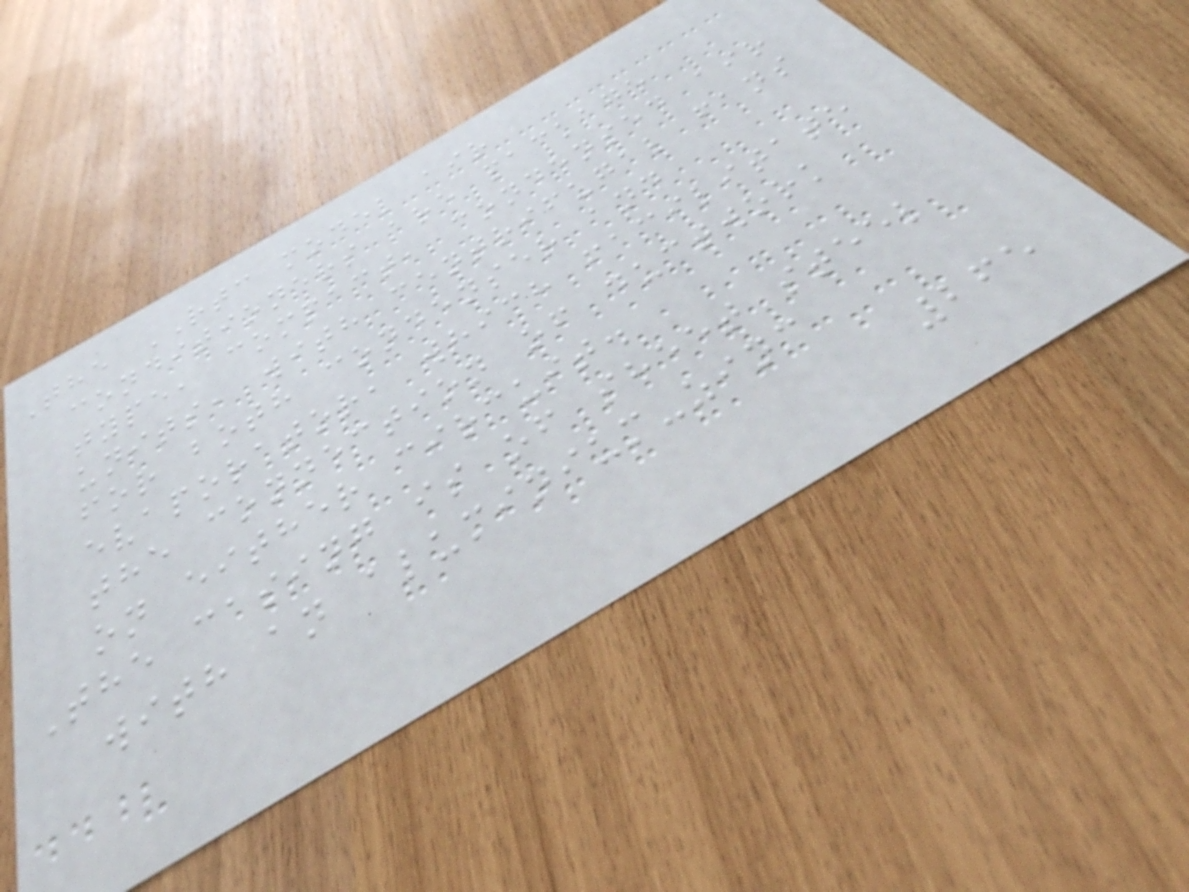The RTC model air
conditioners are package
type, compact, condensed air
units, with centrifugal fans
for both condenser and
evaporator, which facilitate
the connection of ductwork
on either circuit.
The casing is of sheet steel
with an aluminium-zinc
265
